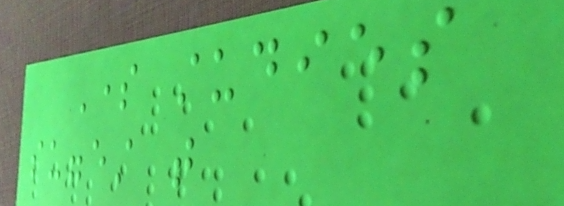Some studies
suggest that
